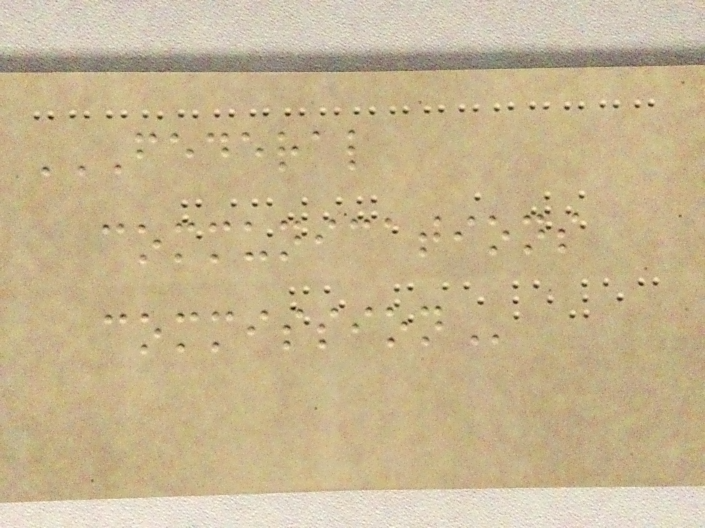FEDERAL
COMMUNICATIONS
COMMISSION
